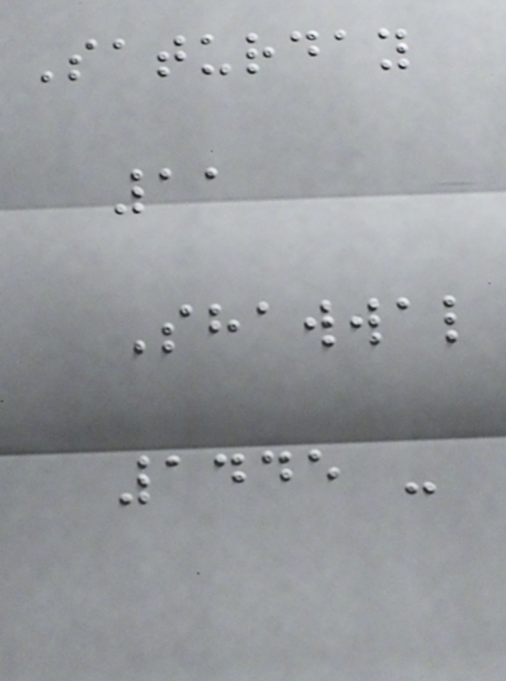Saturday
11
Shawwal
1445 -
